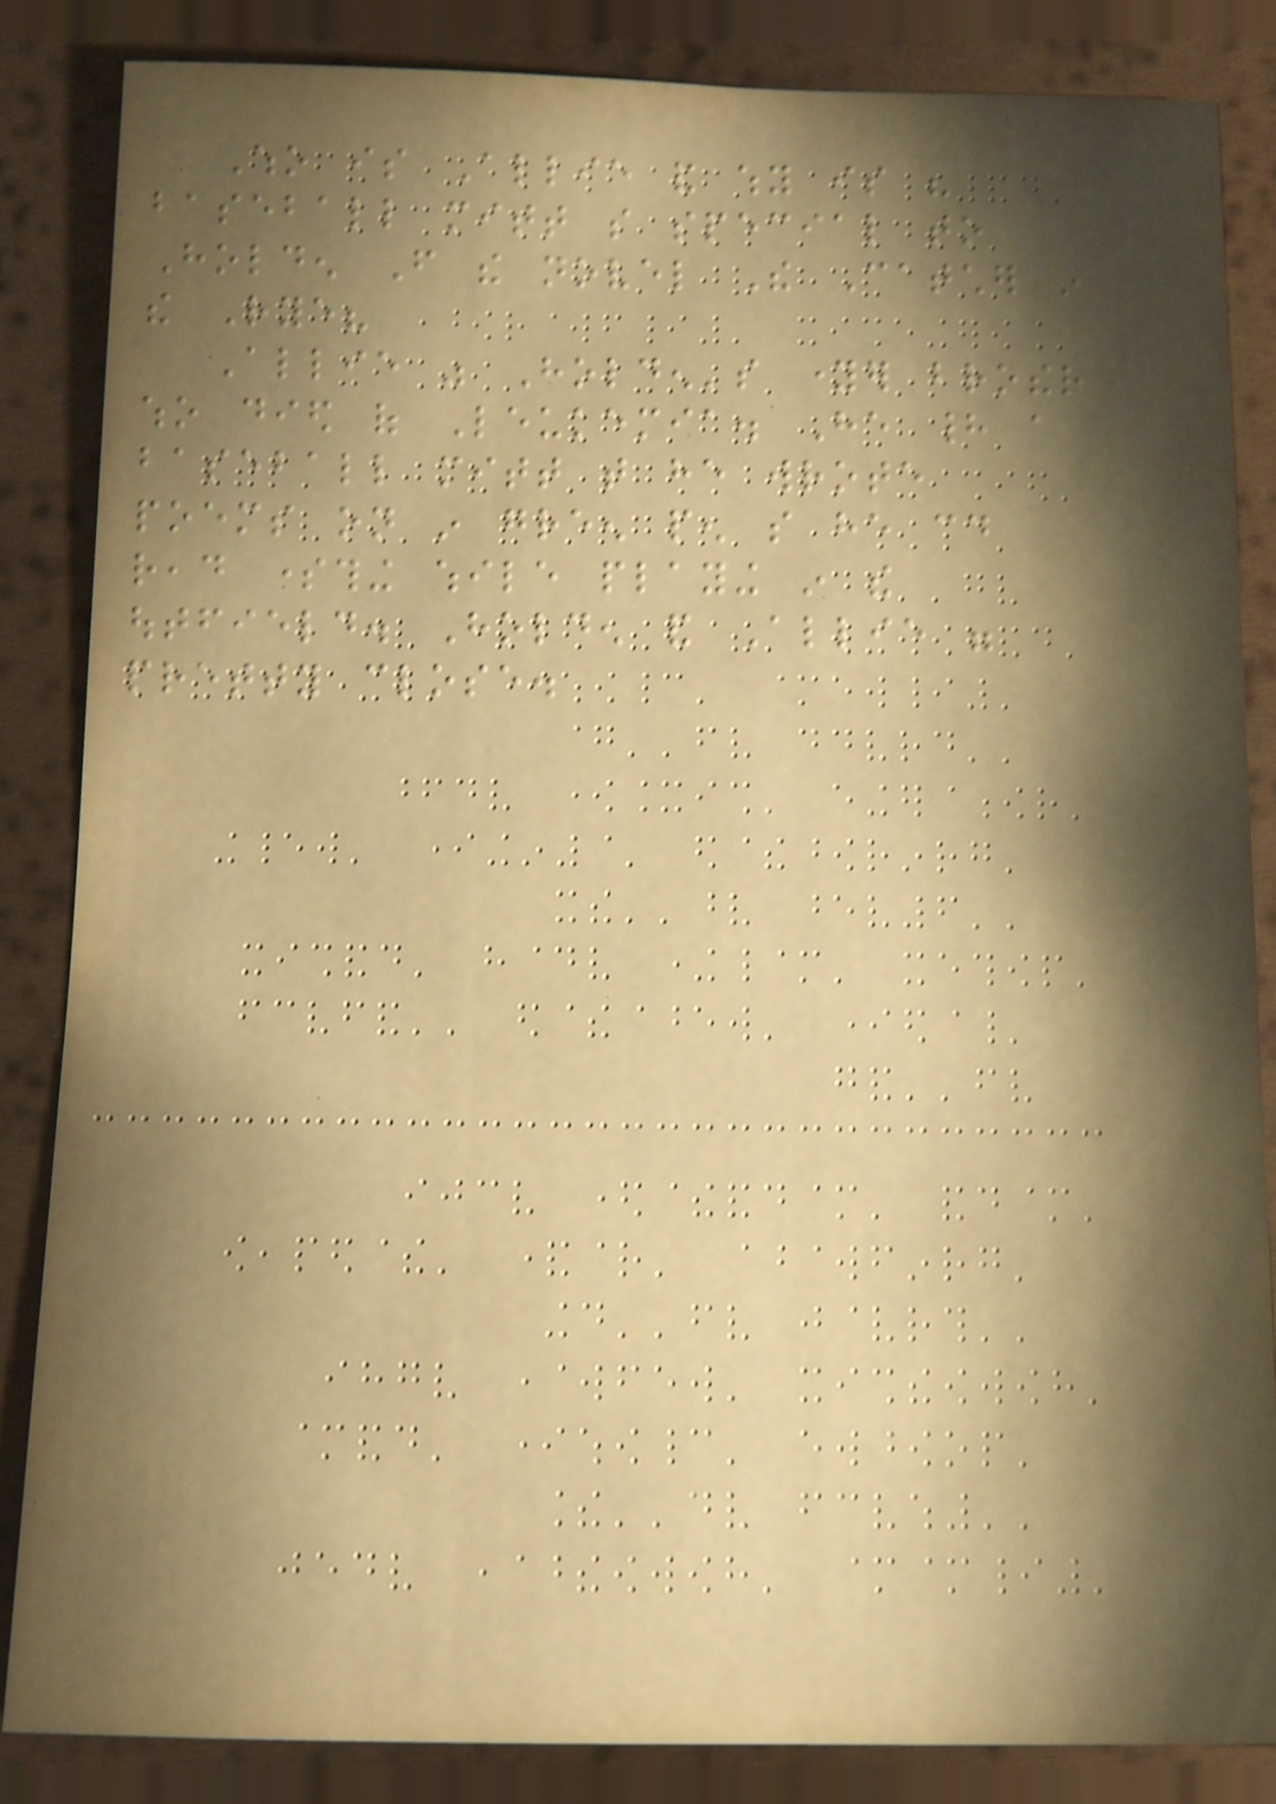Who is Allie and why is his
baseball mitt so special to
Holden From the novel The Catcher in
the Rye?
Allie was Holden's younger brother
who died of Leukemia. He had a
baseball mitt that he wrote
poems on in green pen so he could
read something while playing in the
outfield. Holden and Allie were
pretty close.
